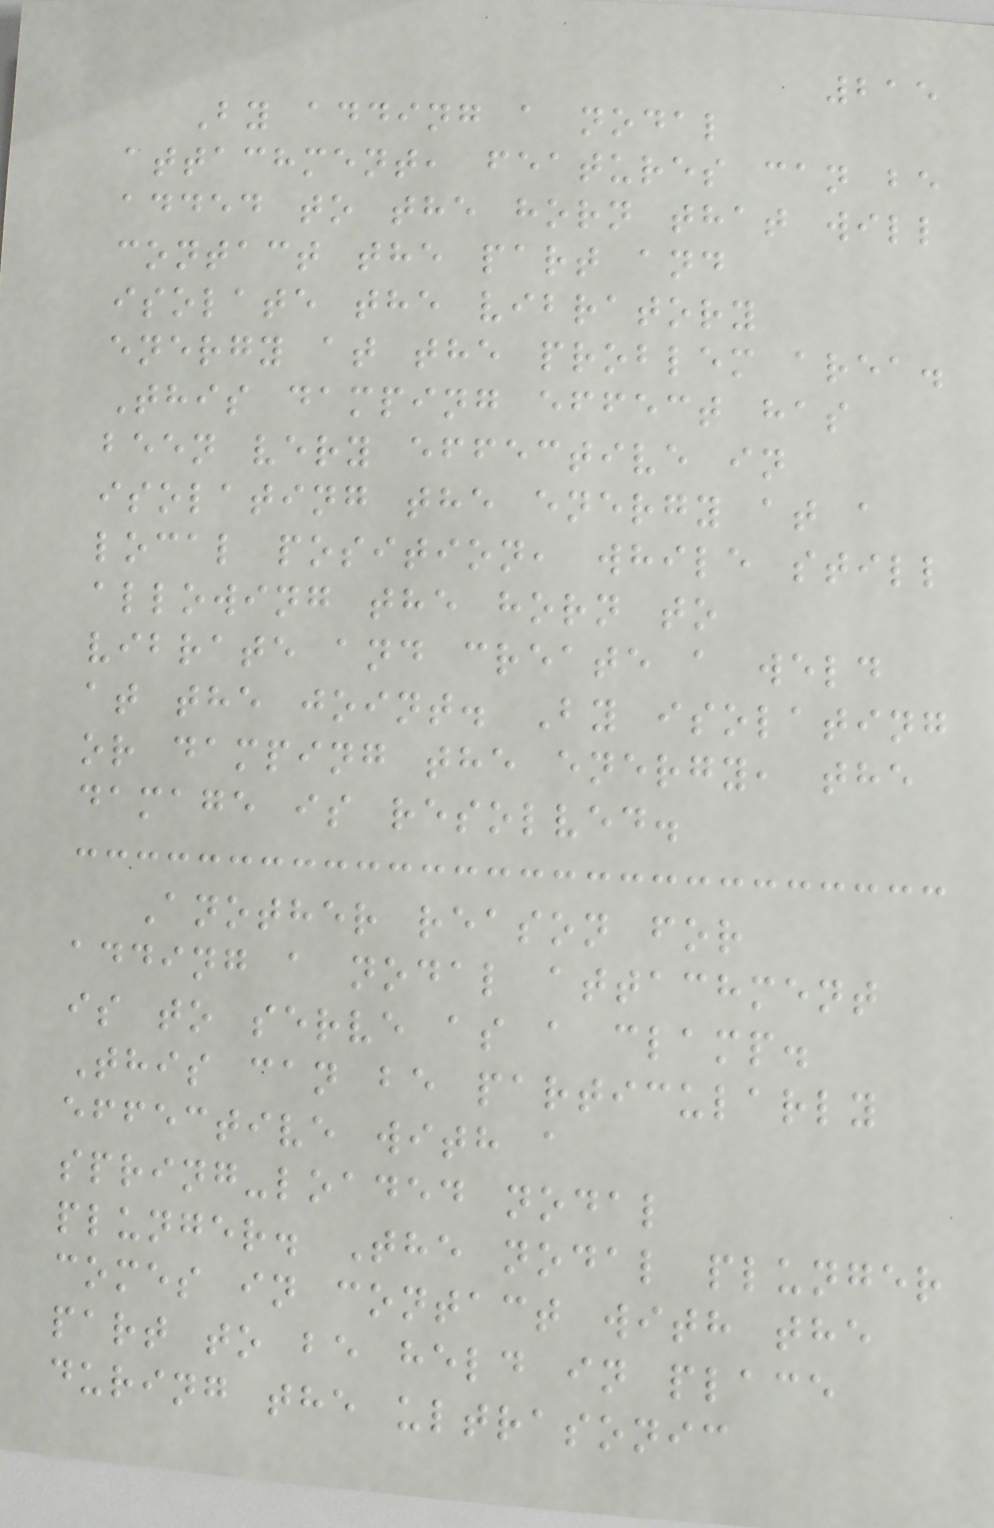215
By adding a nodal
attachment, features can be
added to the horn that will
contact the part and
isolate the vibratory
energy at the problem area.
This damping effect has
been very effective in
isolating the energy at a
local position, while still
allowing the horn to
vibrate and create a weld
at the joint. By isolating
or damping the energy, the
damage is resolved.
Another reason for
adding a nodal attachment
is to serve as a clamp.
This can be particularly
effective with a
spring-loaded nodal
plunger. The nodal plunger
comes in contact with the
part to be held in place
during the ultrasonic
